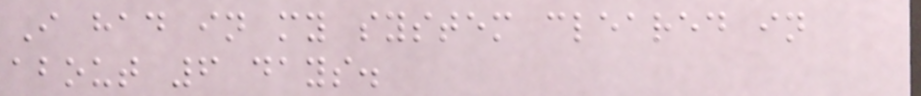I had in my system cleared in
about 6 days.
